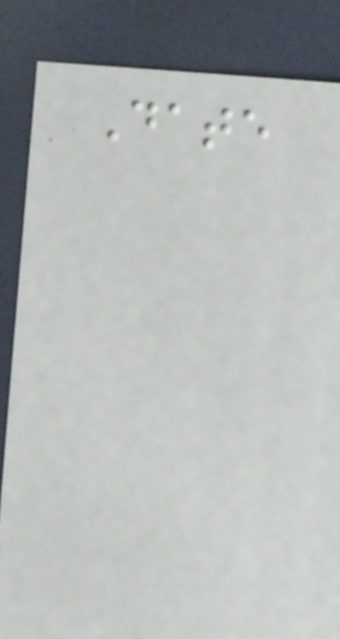Date
